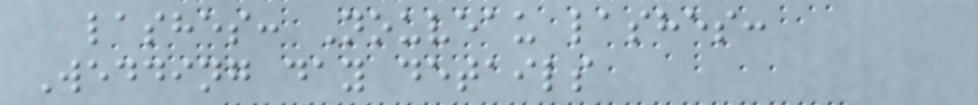lashes: Nouveau lashes:
Wedding day details
